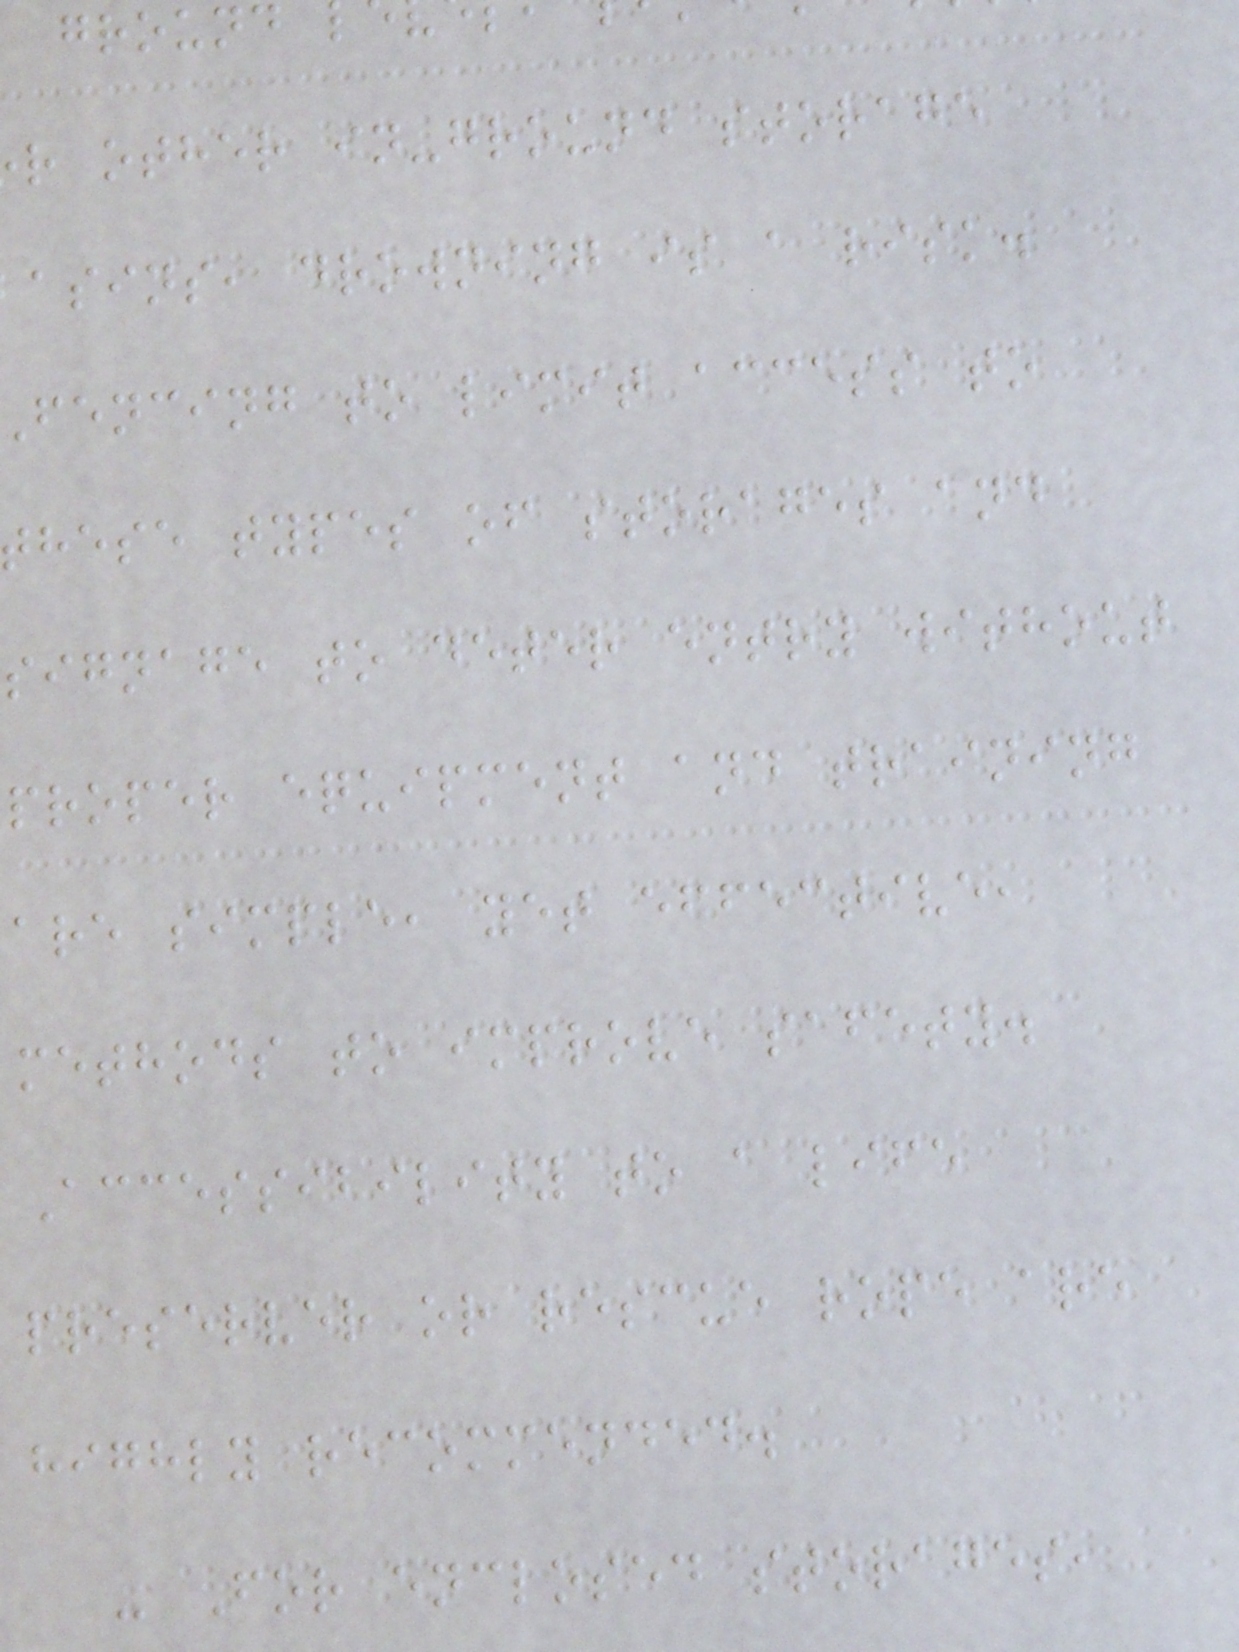r other in-ground storage
asins, drowning is a risk.
fencing to limit access to
these types of storages and
signage to deter entry without
proper equipment and training
are simple, yet effective,
methods to improve safety.
Accessibility to a life
preserver or rescue rope are
highly recommended.
- For enclosed storages,
